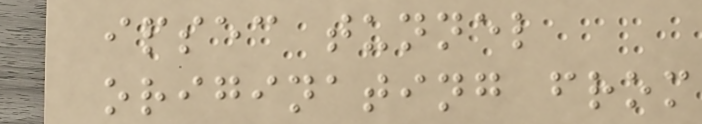ipsec tunnel
originating from
